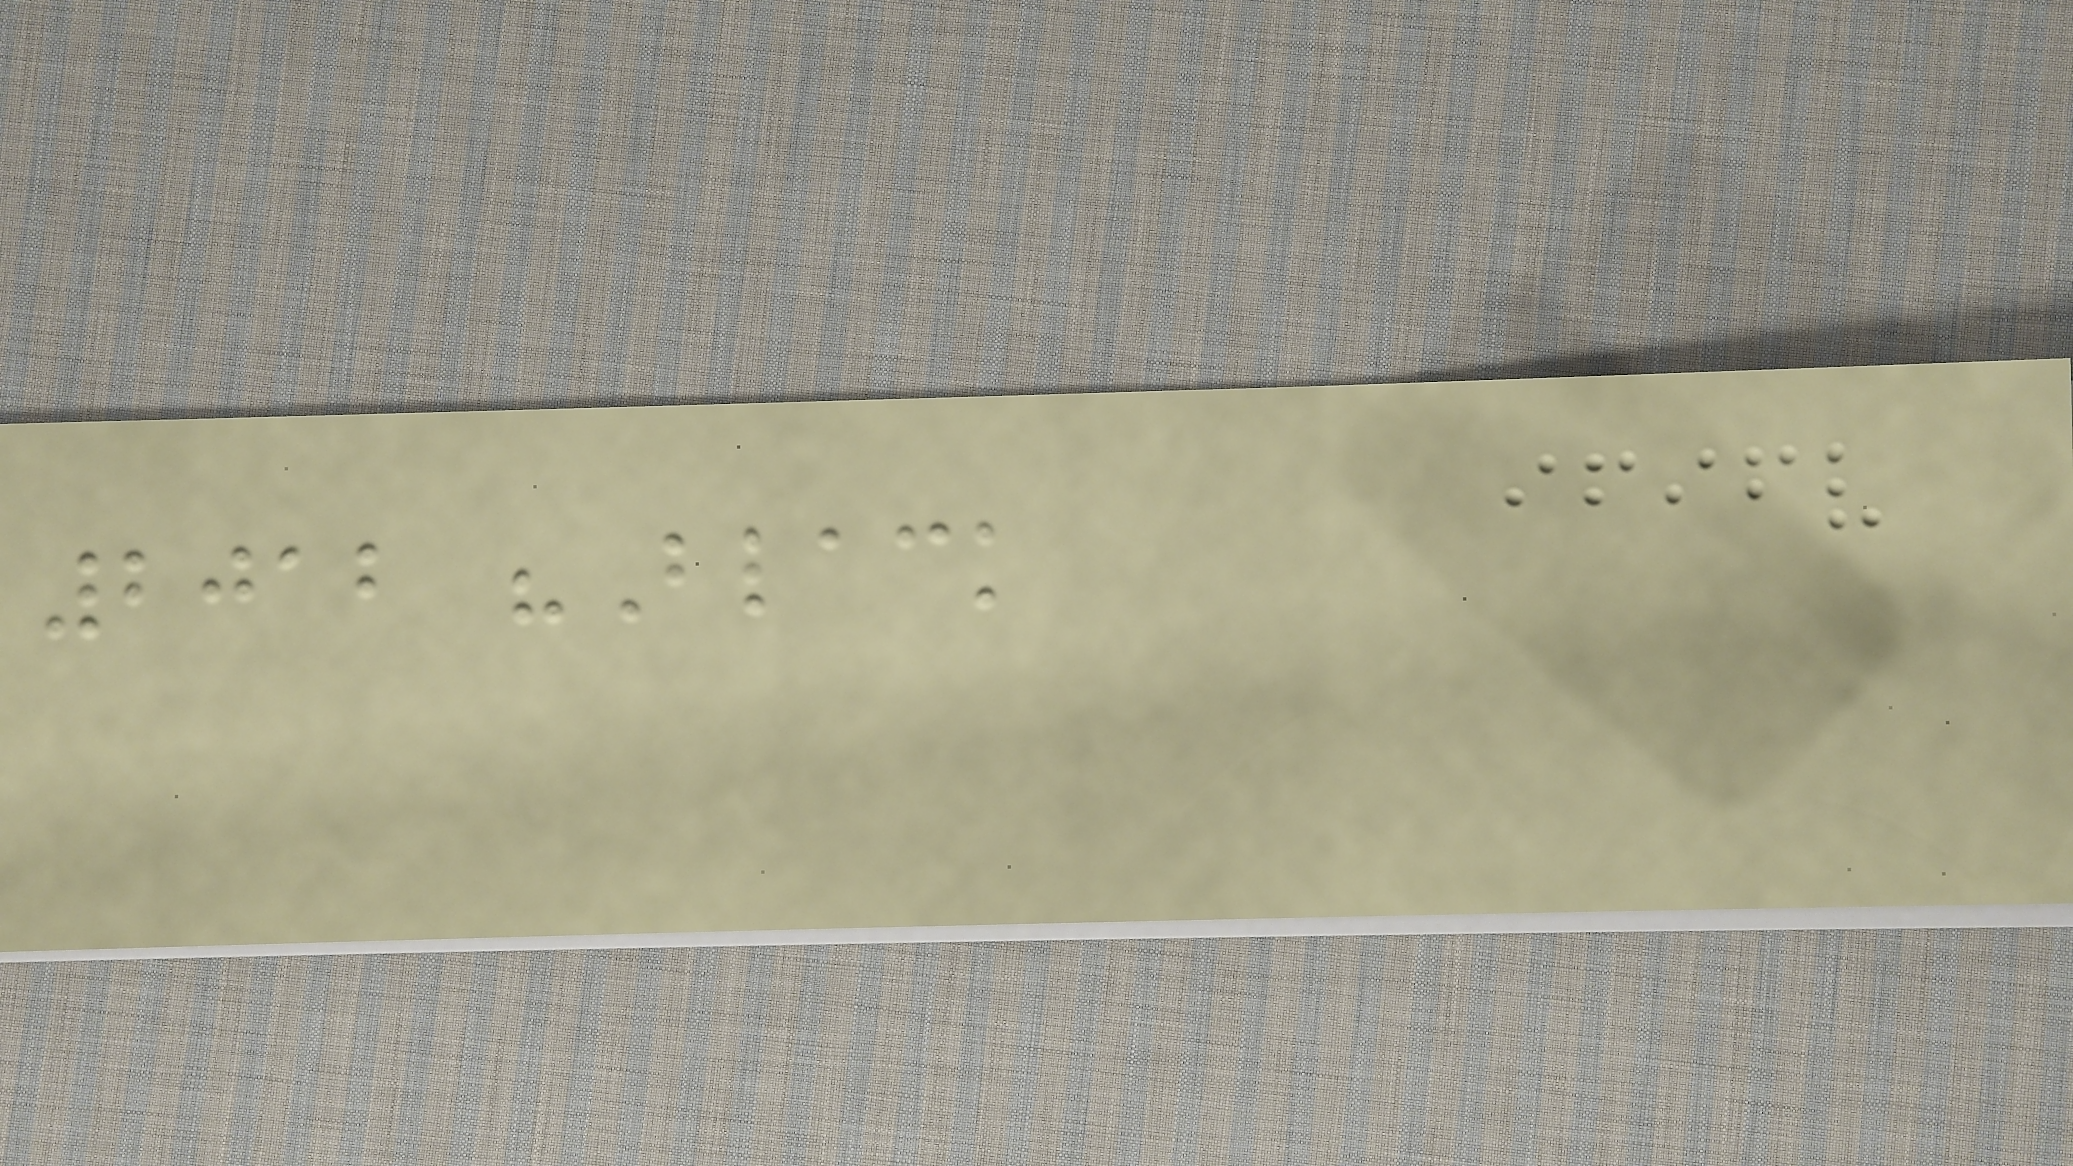2012 "Black
